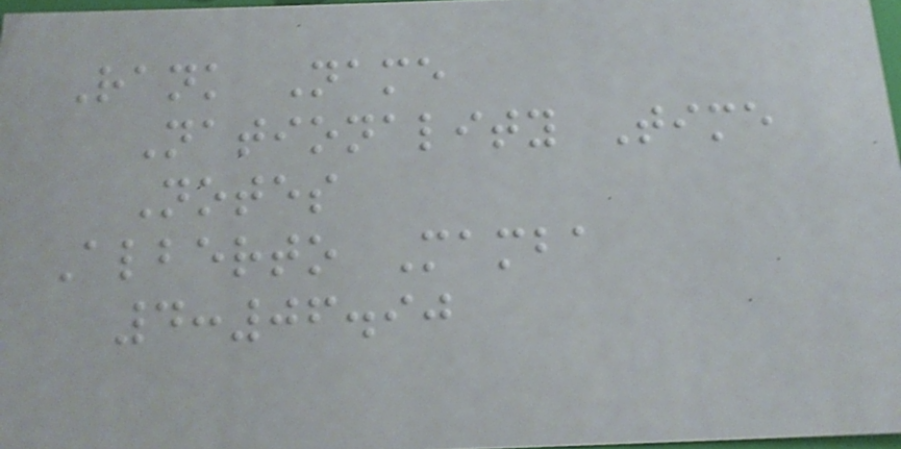Rank Name
Nationality Time
Notes
Alberto Mamba
4:06.90
